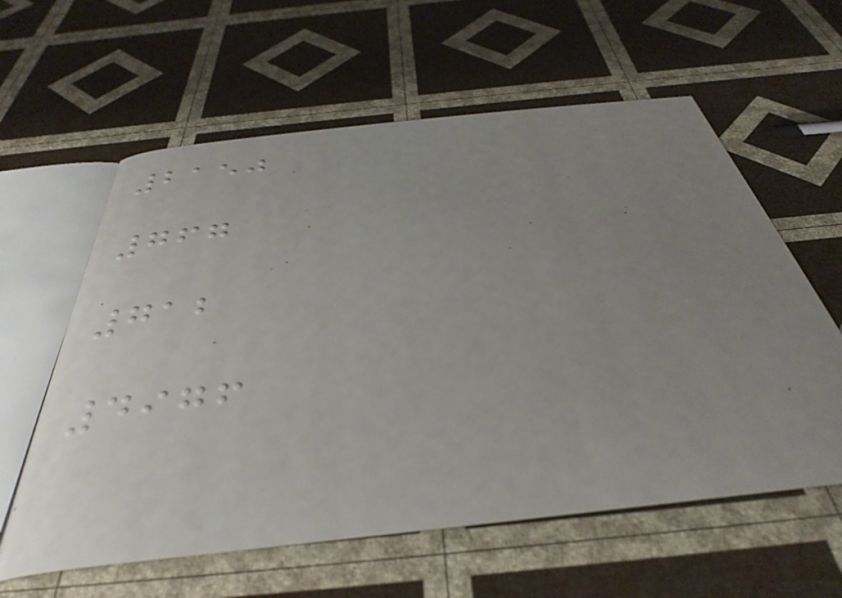2150
767
712
4976
